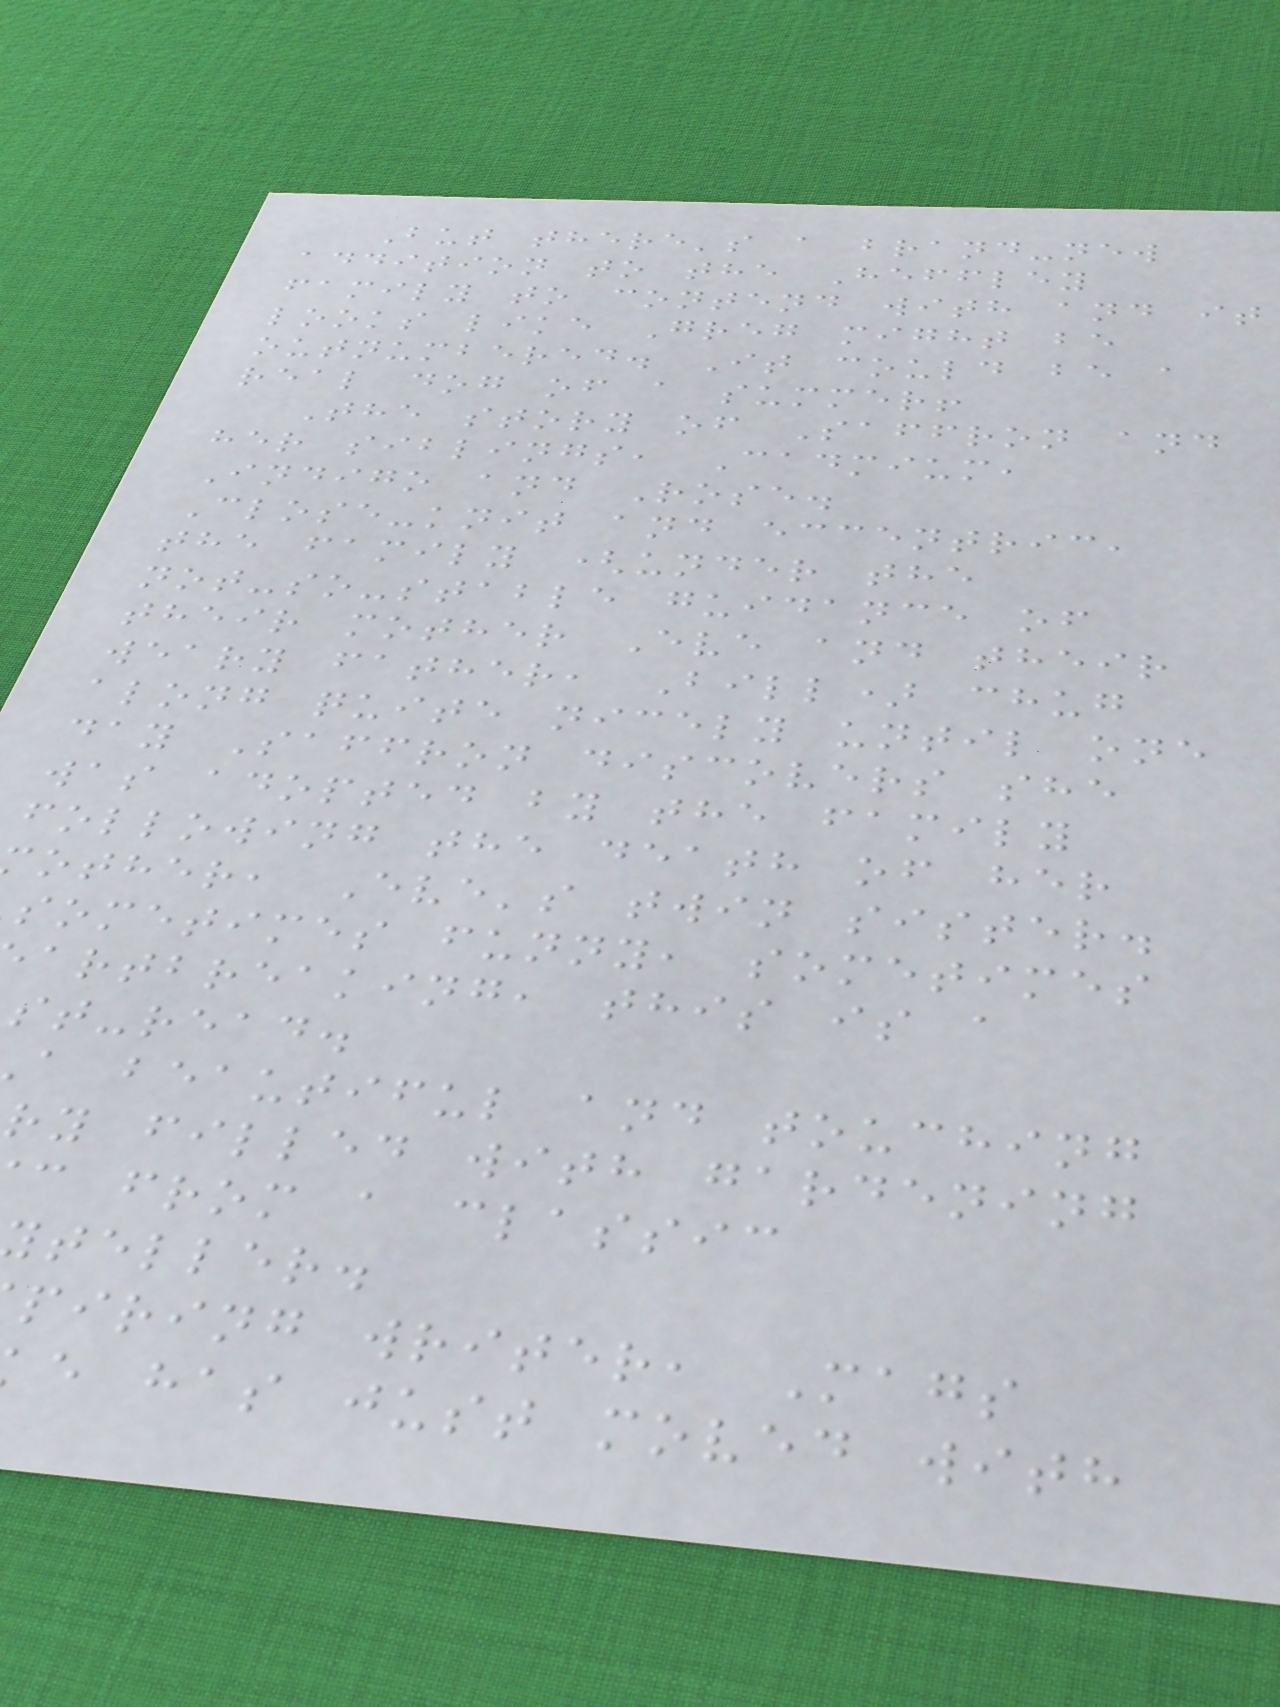But there's a brand-new
addition to the Heffley
family to contend with and it
looks like Greg might be
outnumbered. It could be a
real dog of a summer!
The story of Saffron and
her siblings, Cadmium,
Indigo and Rose.
Close-knit and eccentric,
the family (under the
not-so-stable guidance of
their mother Eve and their
weary father, Bill) chug
along quite nicely until one
day Saffron discovers she
was adopted by the family
following the death of her
other, Eve's twin sister.
sometimes funny, sometimes
artbreaking, this is a
st-read.
a beautiful and touching
ry filled with gardening
c from a classic
teller.
piring writer, Mags
e has just moved with
